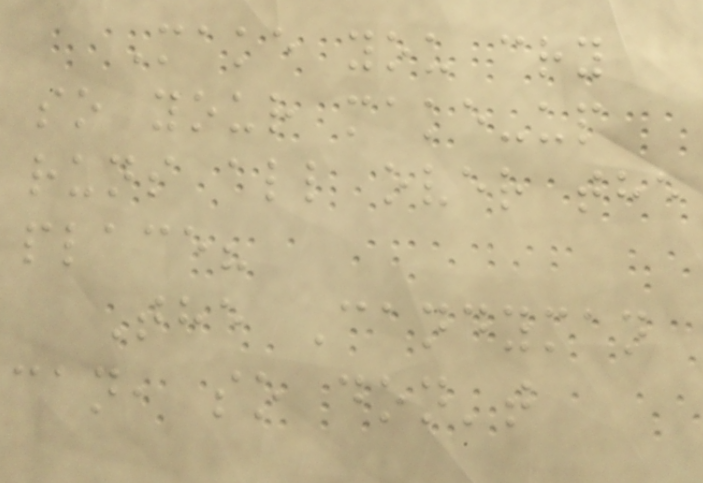Make you cry
so your make-up
runs all over the
place?
The Candyman
can, so don't
